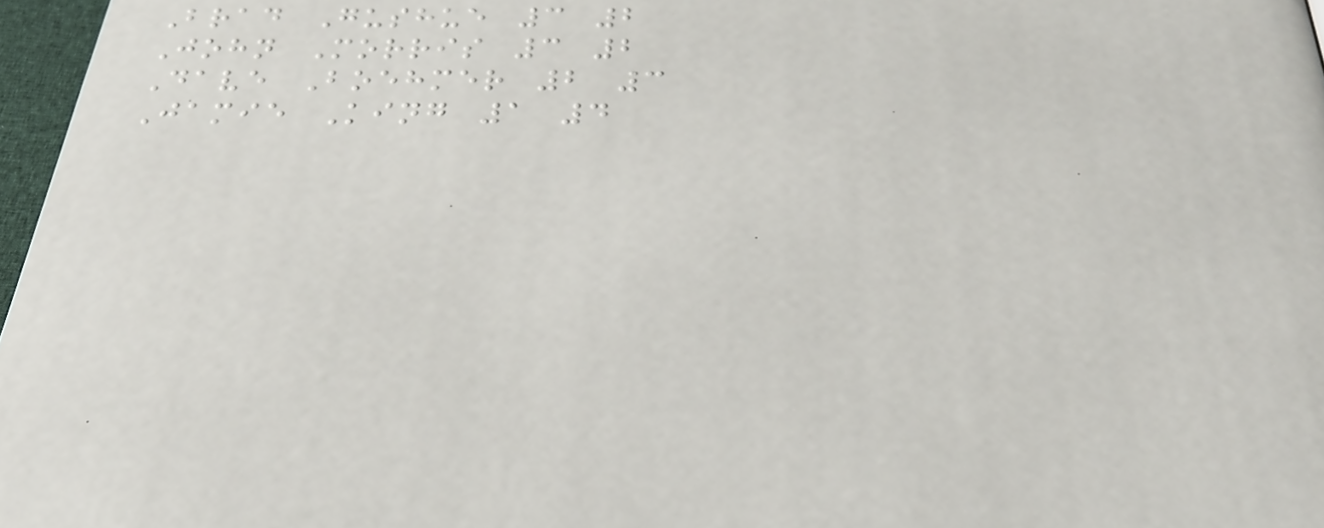Brad Gushue 3 2
John Morris 3 2
Dave Boehmer 2 3
Jamie King 1 4
